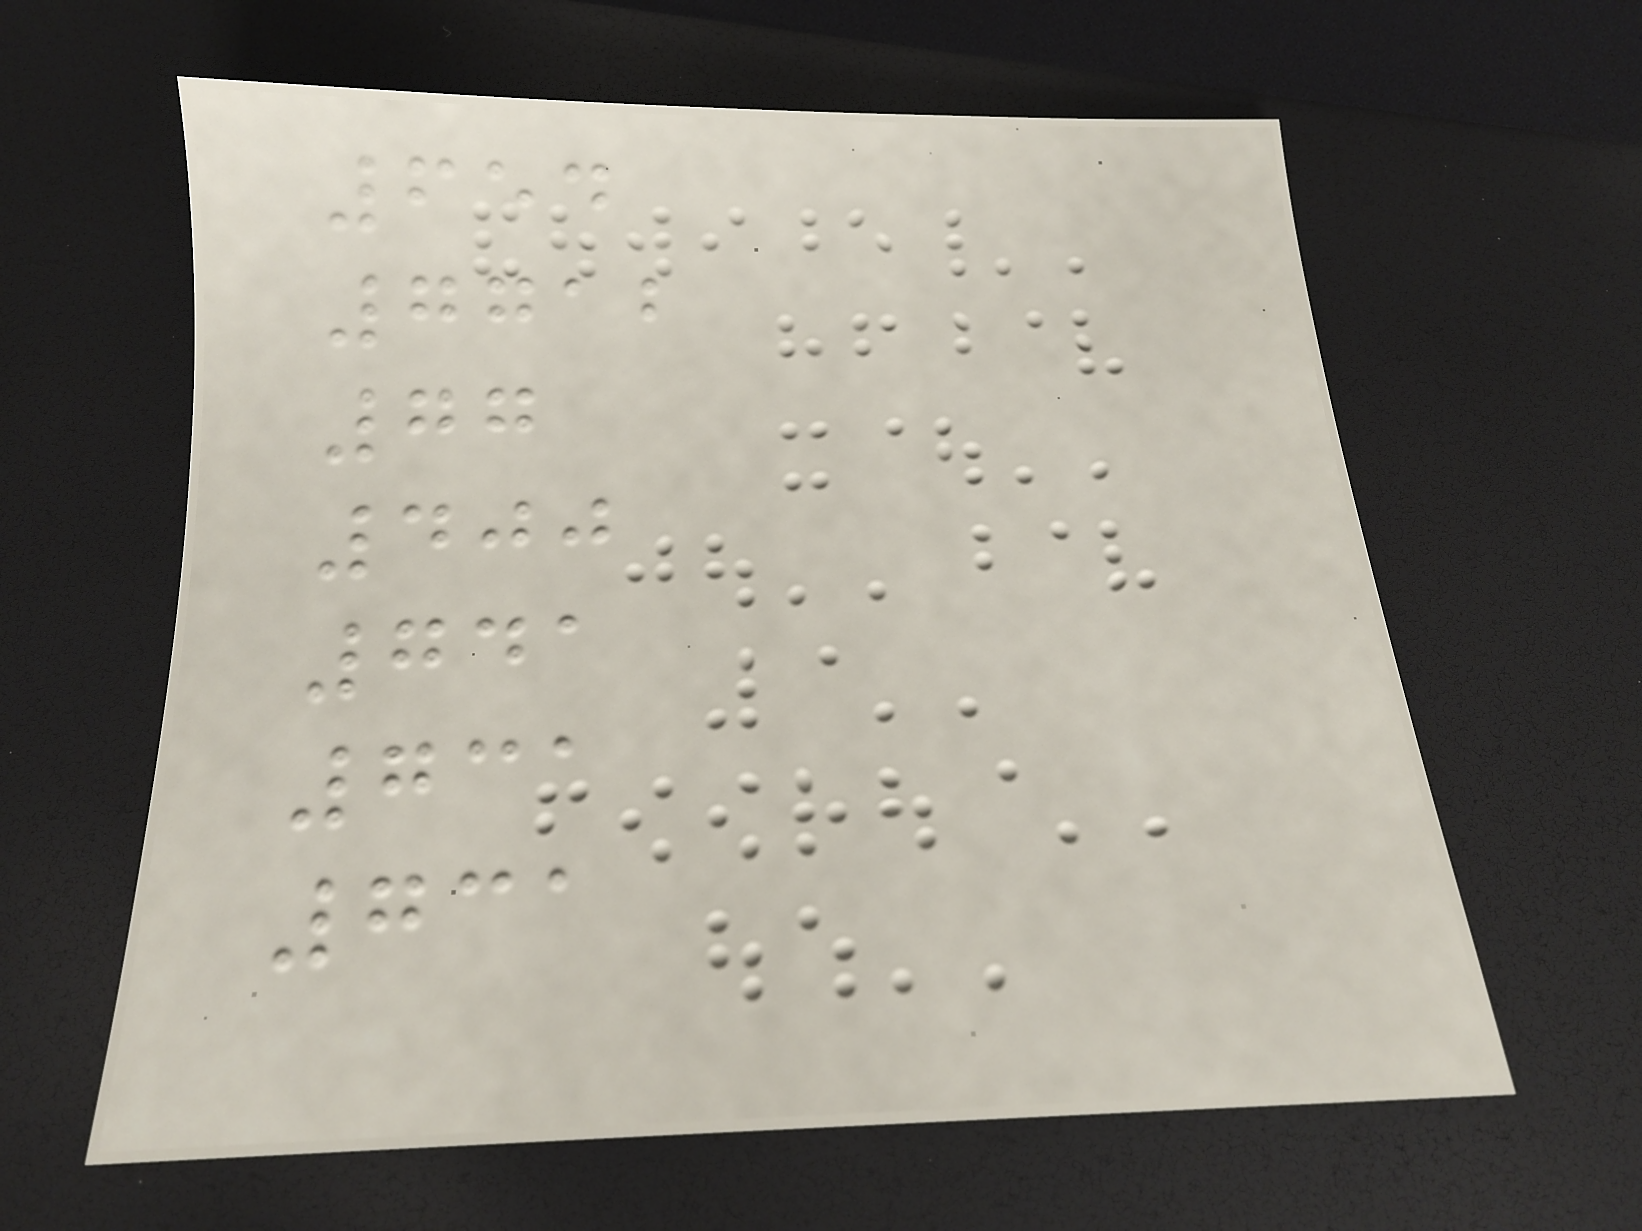654
7712
77
400
741
731
731
